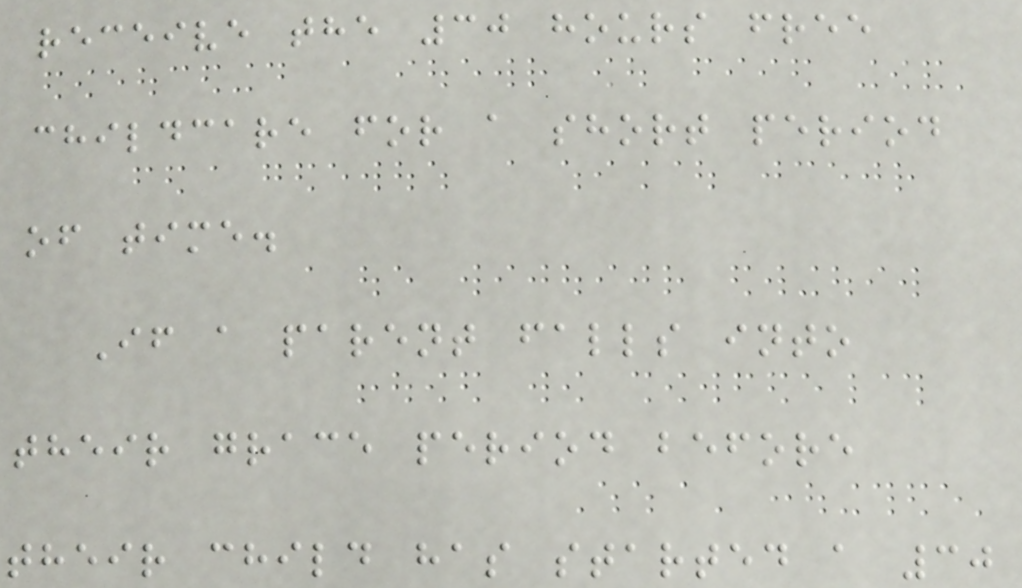receive the 30 hours free
childcare for a short period
of time.
If a parent falls into
their grace period before
their child has started a 30
